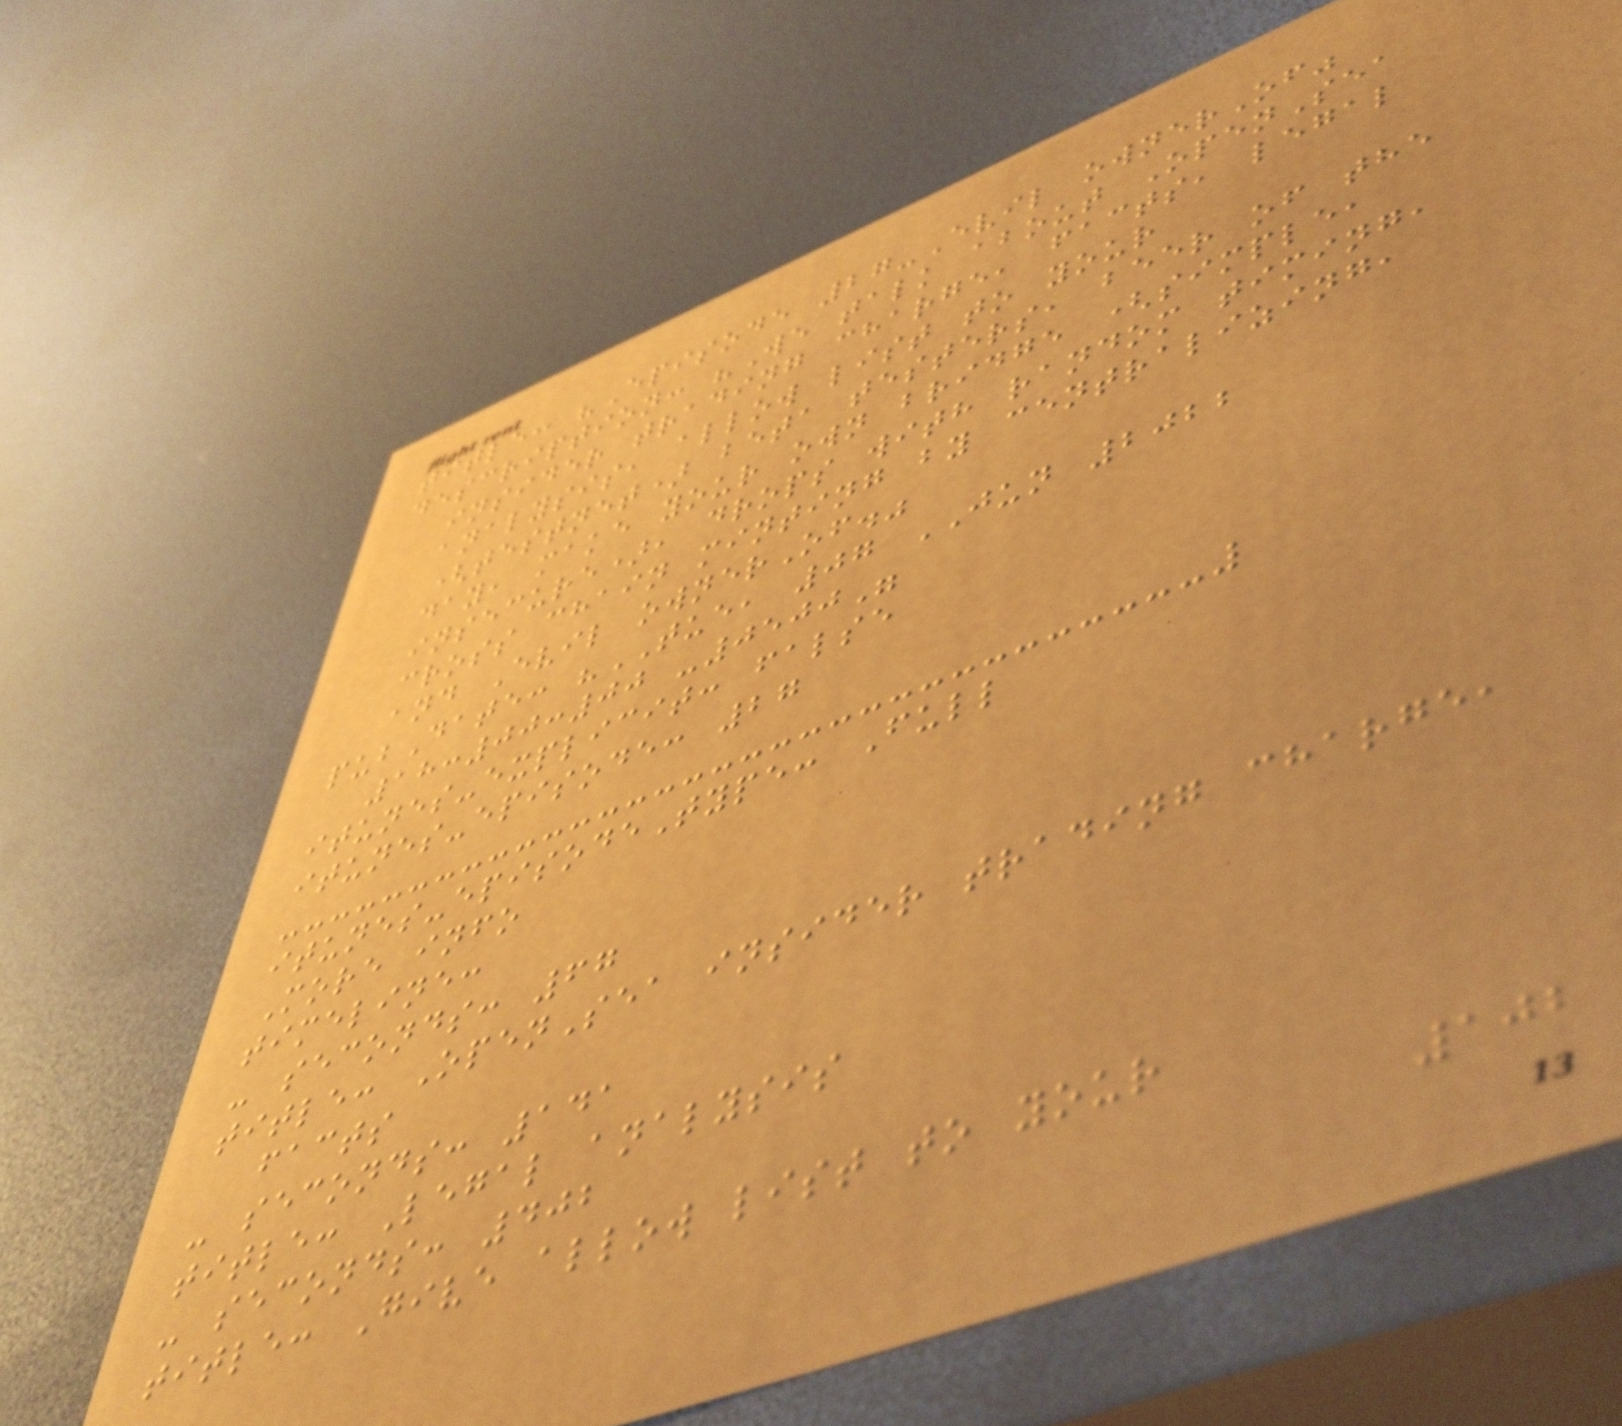title: "Episode 27-Evil ownerOf"
description: "We talk about OpenSea
insider trading charge, facts, legal
analysis, allow list to your
(testnet) beta testers, beer of the
day, make your own bridge (simple,
insecure), drops with random timing,
cross chain minting by centralizing,
and Evil ownerOf."
pubDate: "TUE, 07 JUN 2022
18:00:00 -0500"
itunes-explicit: false
itunes-episode: 27
itunes-episodeType: Full
More info
timeline:
- seconds: 67
title: OpenSea insider trading charge,
facts
- seconds: 141
title: Legal analysis
- seconds: 402
title: Give allow list to your
102
